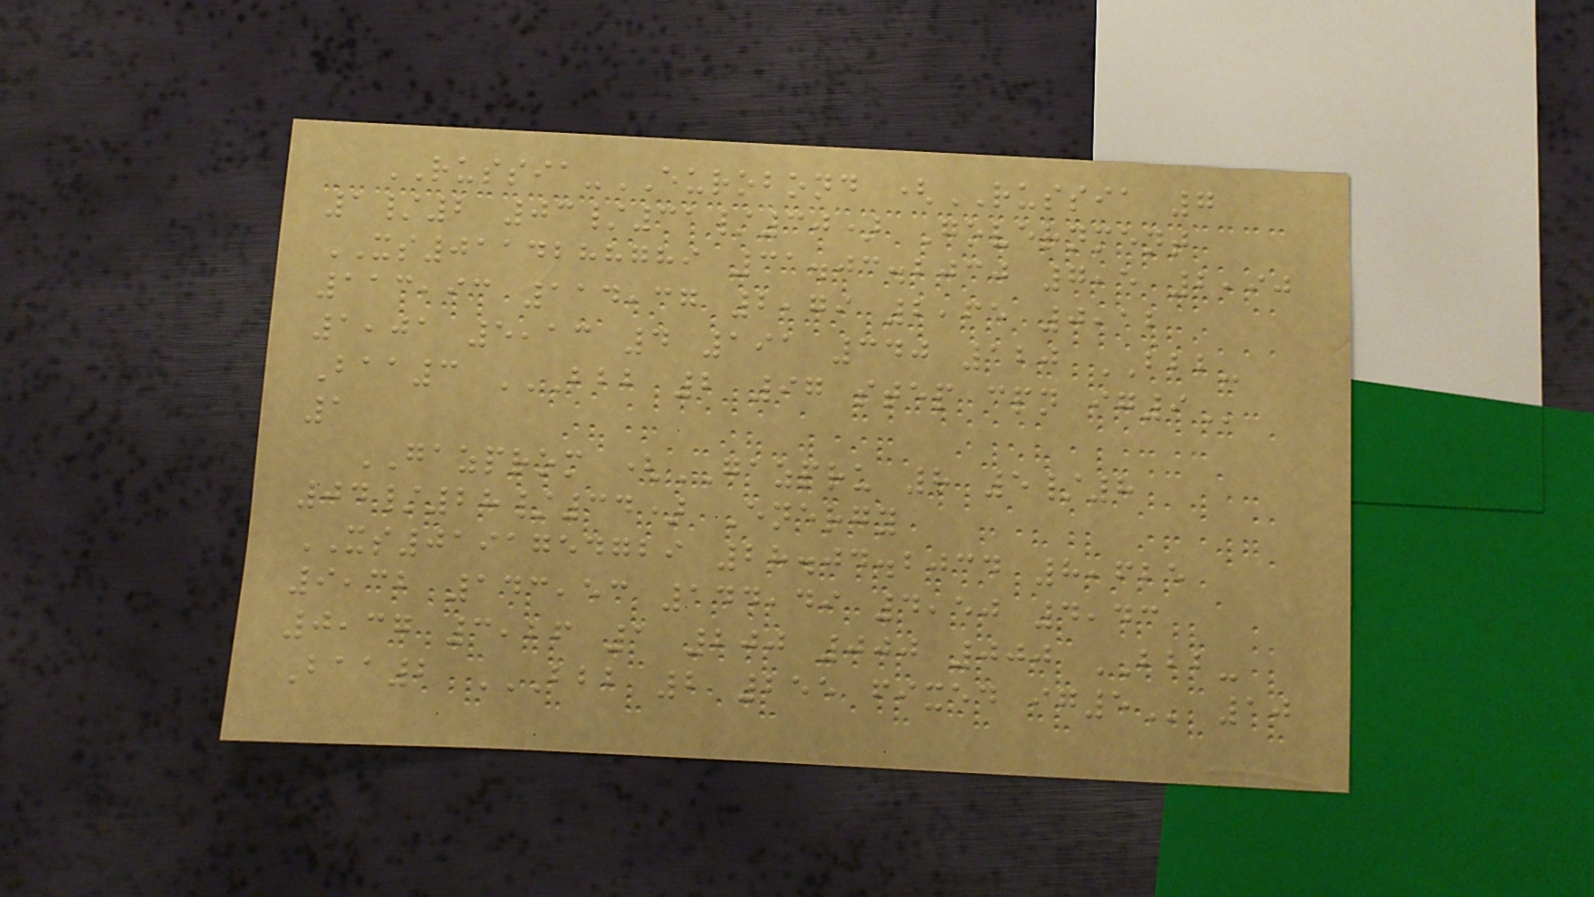RUSSIA-EUROBOND (RUSSIA 7
1/2 03/31/30) Government
XS0114288789 31.03.2030 7,5 2,90
113,93 114,37 2,79 2,65 0,12
1,01 5,13 4 191 340 120 BBB-
Baa3 BBB 2 97 STEP CPN IG9
1
GAZPROM (GAZPRU 8 5/8
04/28/34) Energy
XS0191754729 28.04.2034 8,625
9,32 143,53 144,49 4,50 4,43
0,37 3,26 1 200 000 000 BBB-
Baa2 BBB 2 255 FIXED IG5 10
